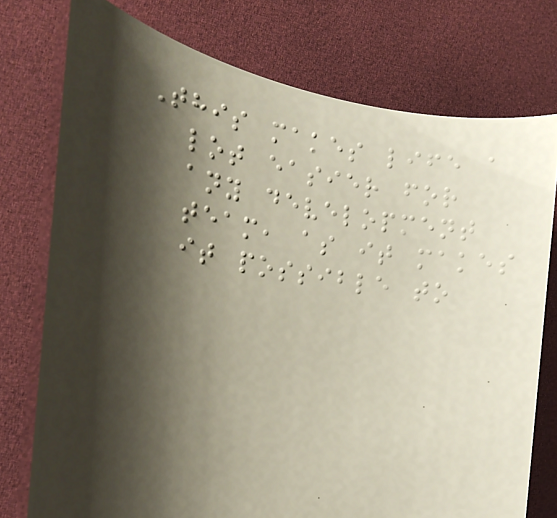This makes life a
lot easier for
any development
team, as it makes
it possible to
